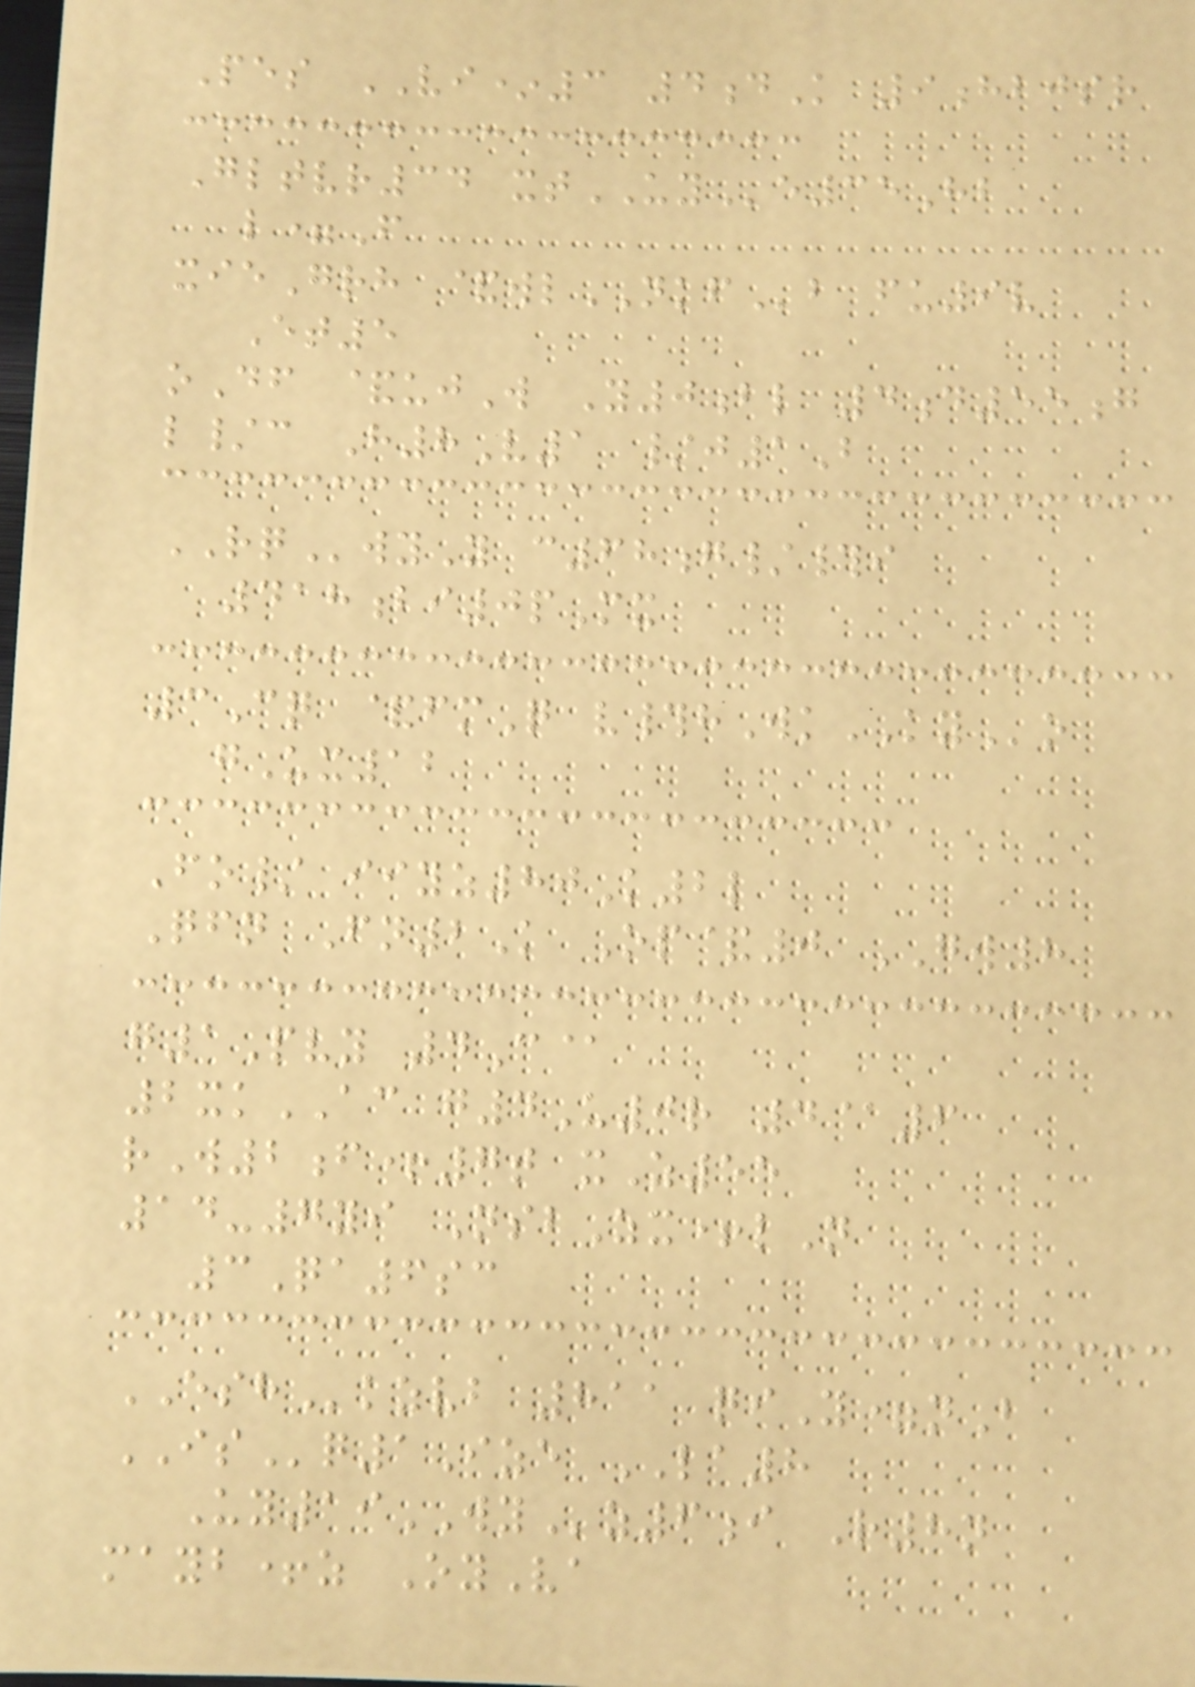Pes VI*3 4dK 9hbjsr
Gltvr34 xtUYe35Hb
l=F
xieGrh &wlNKFb fu9v
Et5
oDf &ujW Y0bl 4d55g
l/c H8V1 /j1B
RQwyY c68g/#i
418bi0pMx
3Cq &fmQ v#hWkKYo
gUx12
Fo/ iiyz80K2l
Qfn Fn2K Op&0 GW8
g1Pvy 4C@
2xkAC g4U0r 4@6
rW2f+7t xZ55
14-7yi NsbZx+lN
3Qa6sc
ESHkzvb 811 qiY=nB
ISq1Ize LA8
Uy19WYz6i R8n
mayb+z OyVa
